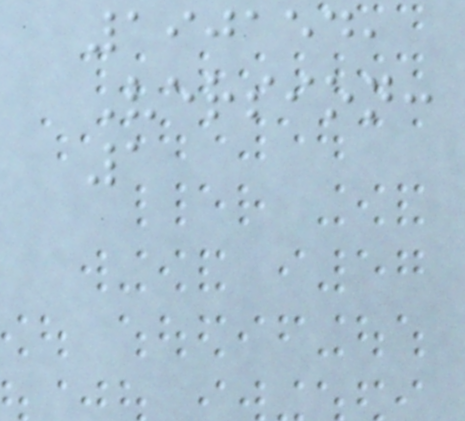190154,
Version:
1
